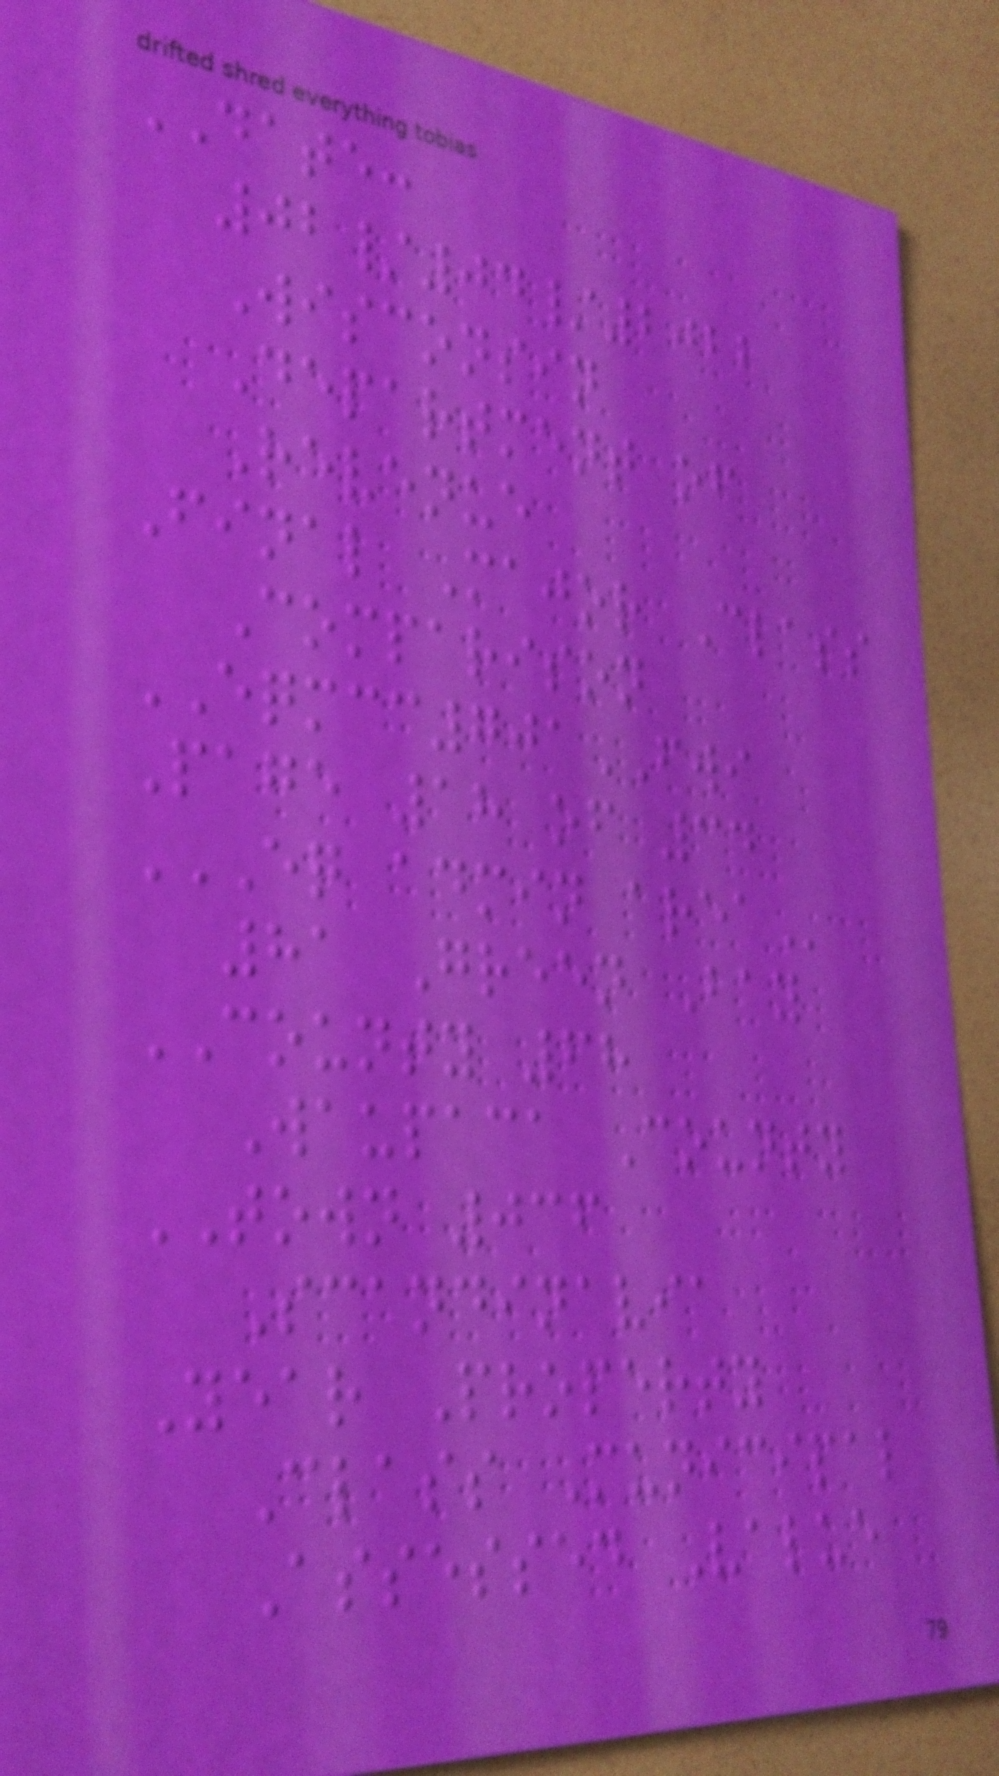DATE:
02/04/2022
Wisconsin
Department of
Revenue
Final Major Class
Comparison
EQMCC701FWI
Page 18 of 34
EQ ADMIN AREA
81 Green Bay
COUNTY 68
Waupaca County
TOWN 036
Scandinavia
Year Property
Class Municipal
Assessed Value
